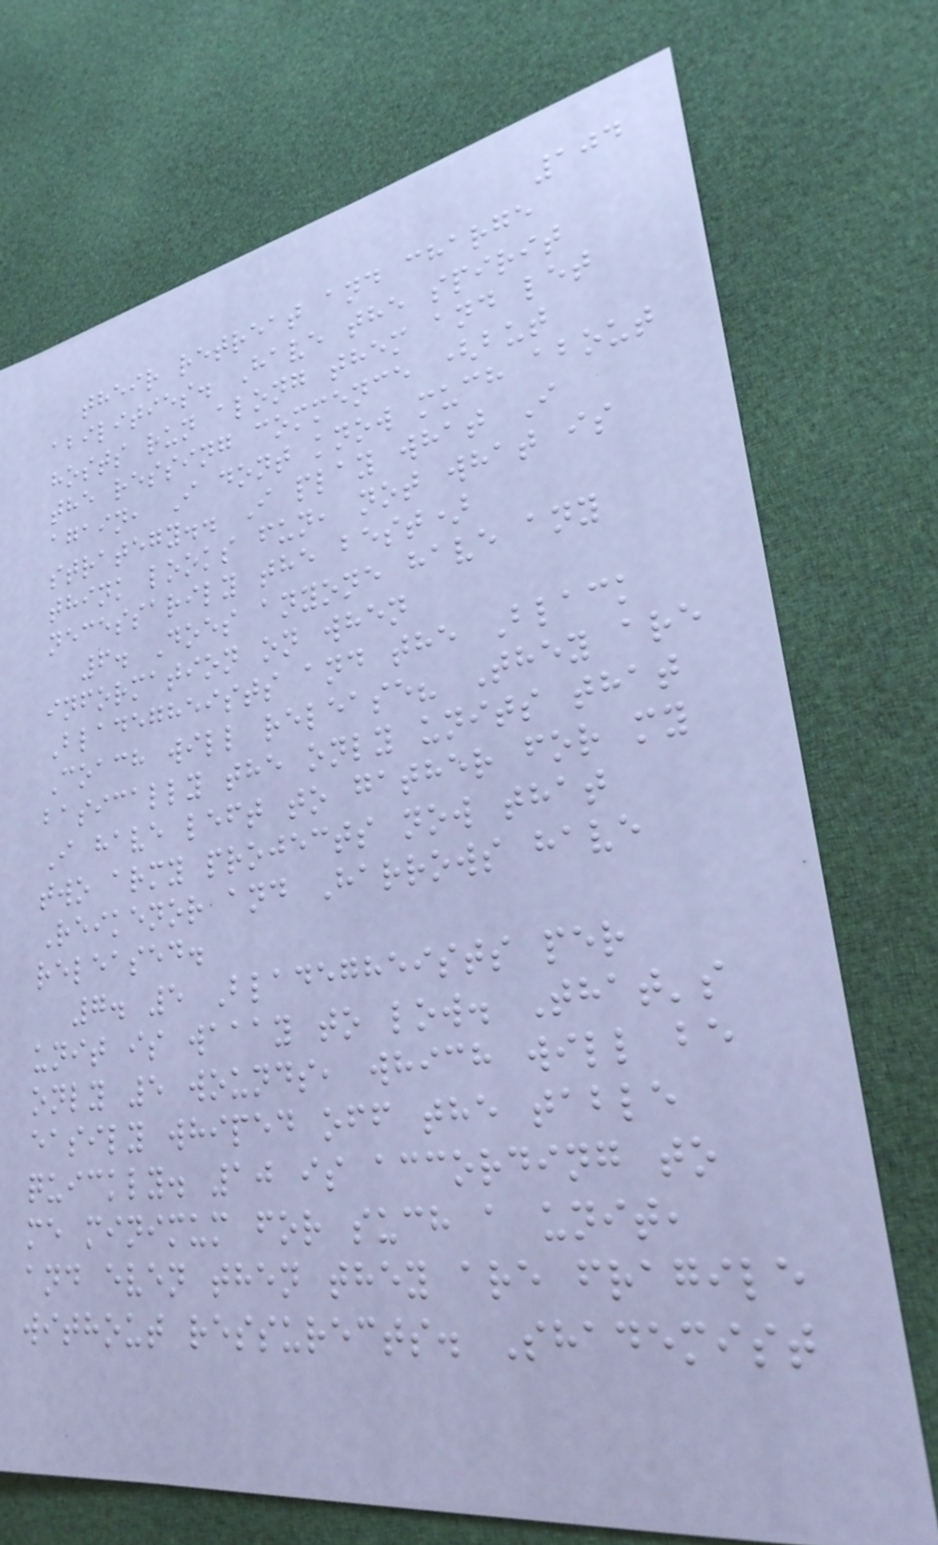104
their retreat and charge
abilities. Have the spirit
hosts run along them and let
the ressing commence (but
again, I dont know much about
strategy.. I play what I
think looks fun, not what is
necessarily the best)
6. Does anyone have any
information on when
Bladegheists and the Black
Coach will release? They are
basically the only units that
I have left to gather for my
two army projects now that
Reikenor and Harrows have
released.
7. 5 Bladegheists per
unit is waaay to low. That's
only 5 wounds, which will be
easily whiped off the table
quickly. 10 is according to
me minimum for such a unit,
and even then they are fragile
without ressurects. Shademist
